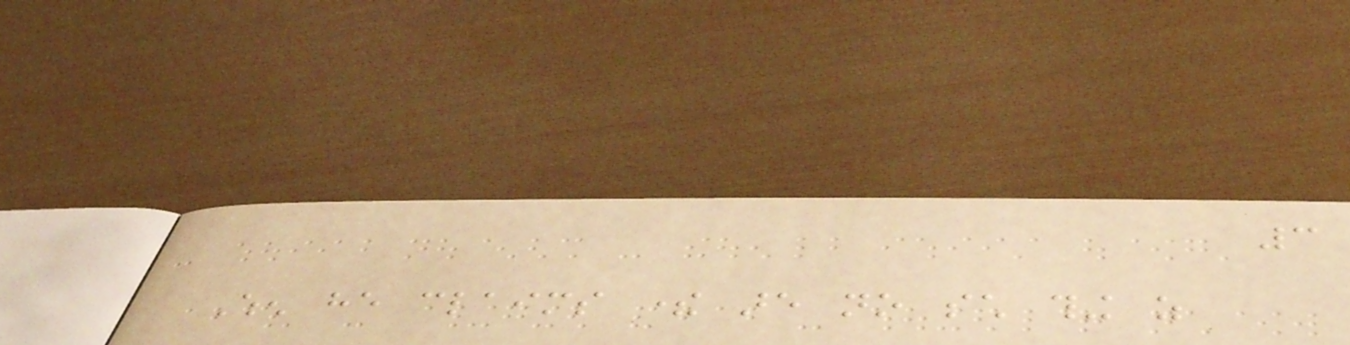3
When he claims there are no such thing as
